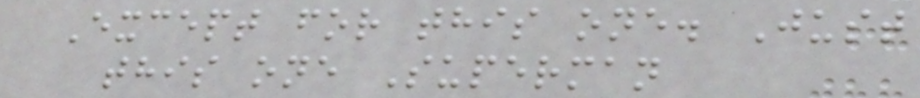Except for this one. Just
this one Superman
